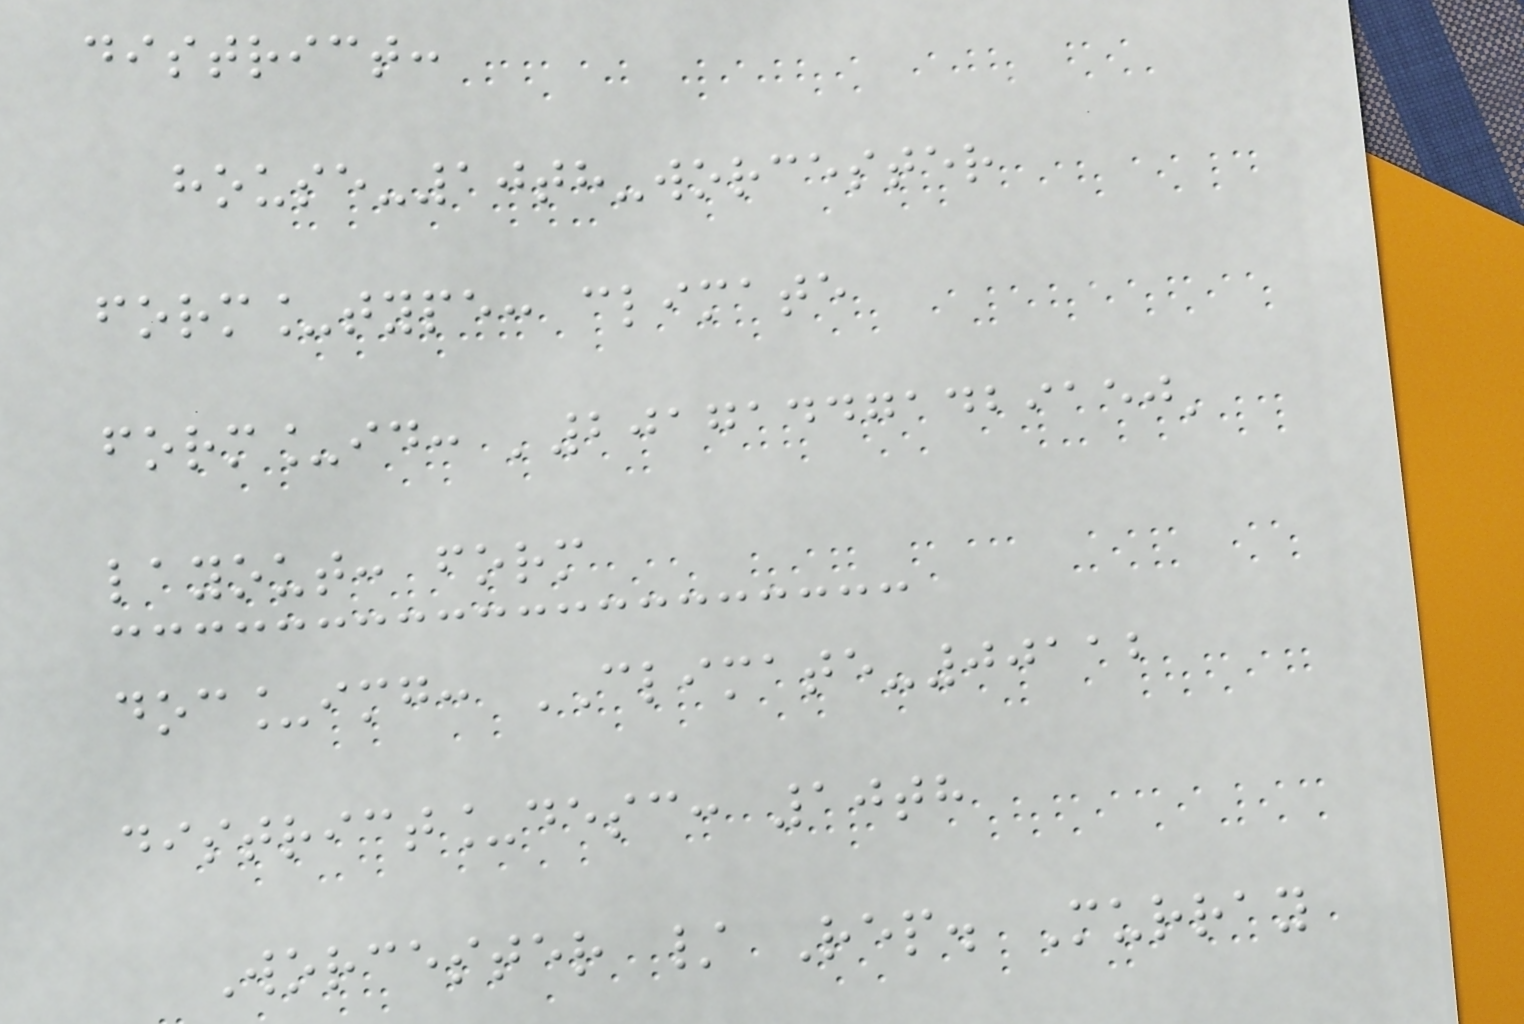district:
house-10th-worcester
form_type: climate
form_id: '201714471429150'
layout: form
doc_img: CLIMATE-00112
district_desc: 10th
Worcester / Rep. Murray
